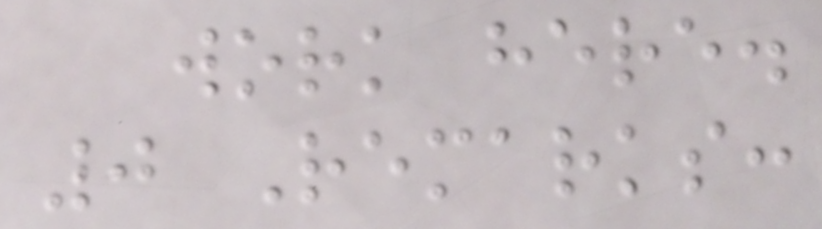work here.
0 Remarks:
